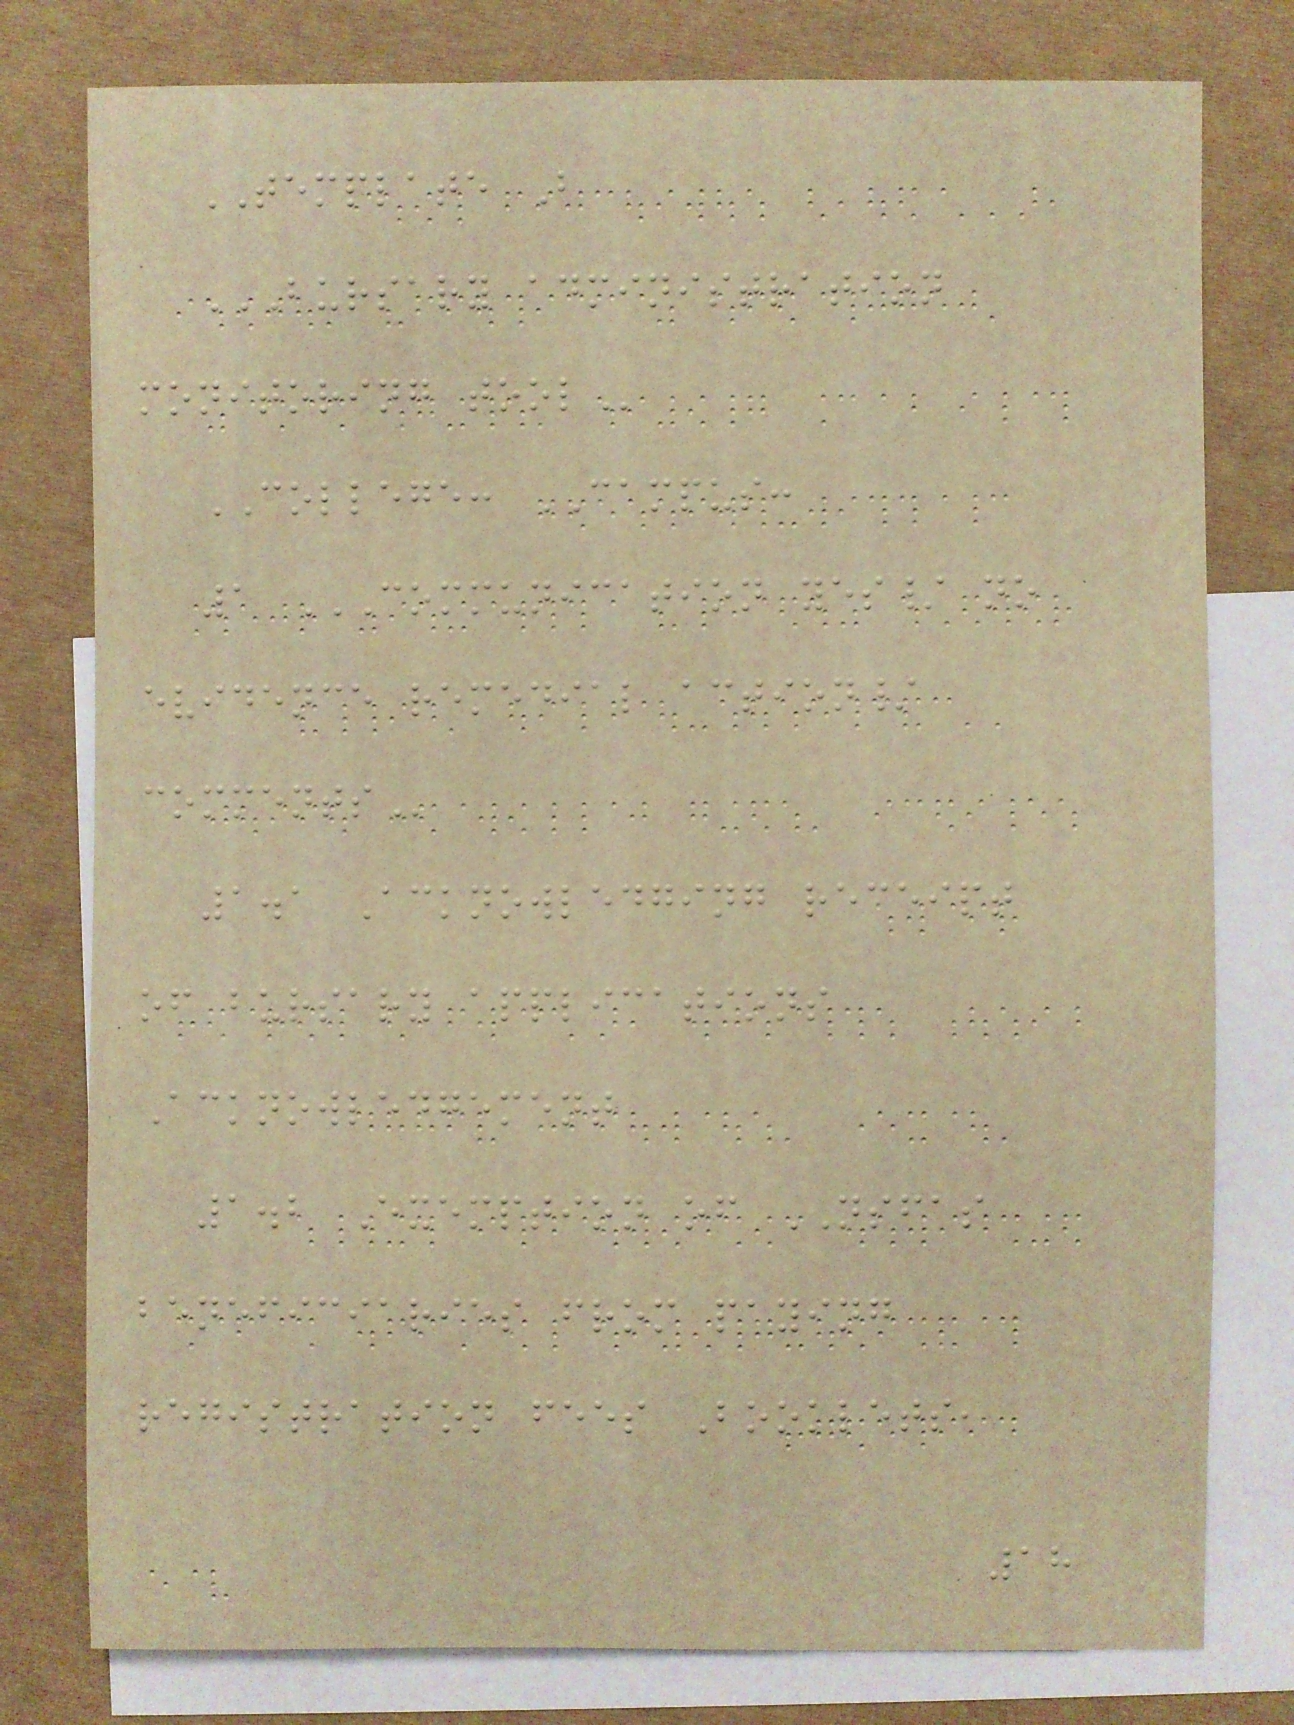TEMPLATE B
BURSARY ADMINISTRATION
MONITORING TOOL
COLLEGE: CAMPUS:
1 COMMUNICATION YES/ NO
EVIDENCE REMEDIAL ACTION/
COMMENTS
1.1 Acknowledging receipt
of bursary applications
Acknowledgement
1.2 Exemption of NSFAS
beneficiaries from paying
registration fees Booklets,
18
